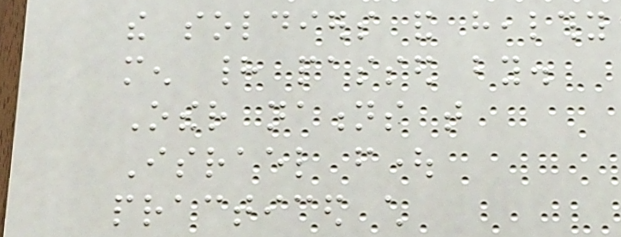the soldiers and healthy
men had passed by.
Other nations that
Israel fought
practiced child
